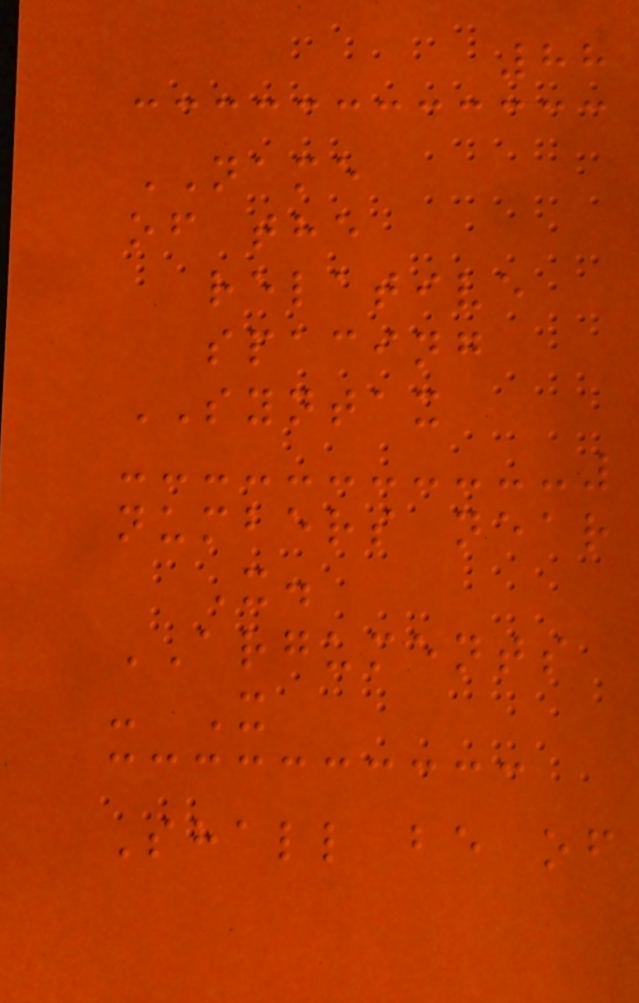88
NAME
of the
relative
spacing
SYNTAX
numbers near
X.
ARGUMENTS
- X
Shall be of
